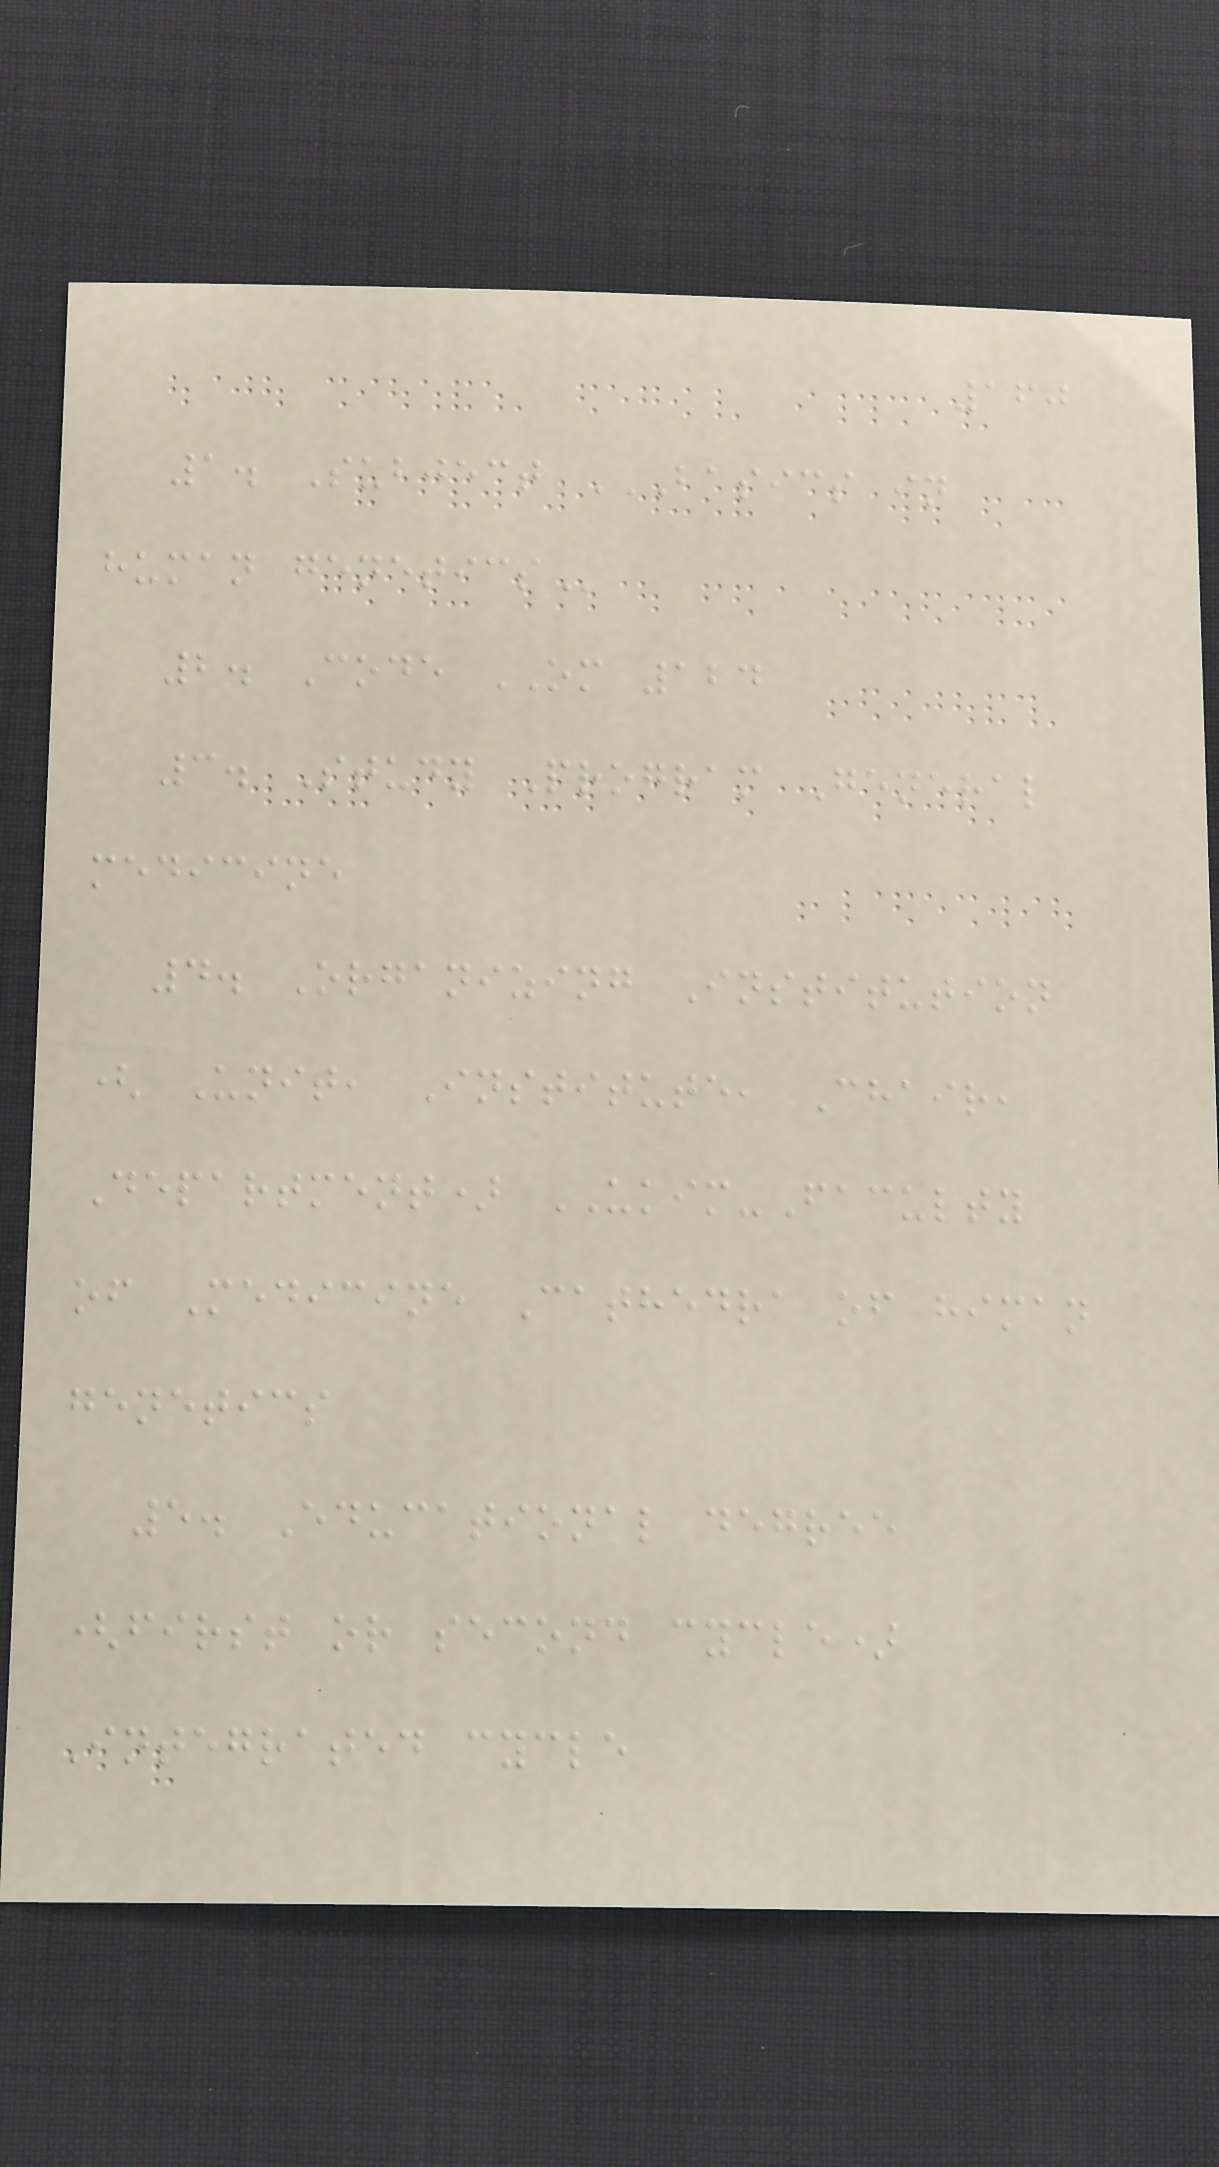160
1. Subject BASICS IN
HUMAN GENETICS
2. Code OM 124
3. Study Program General
medicine
4. Organizing Institution
( Unit, Institute, Chair,
Department) UKIM-Faculty
of Medicine Cathedra of himan
genetics
5. Educational degree
(first or second cycle)
Integrated cycle
